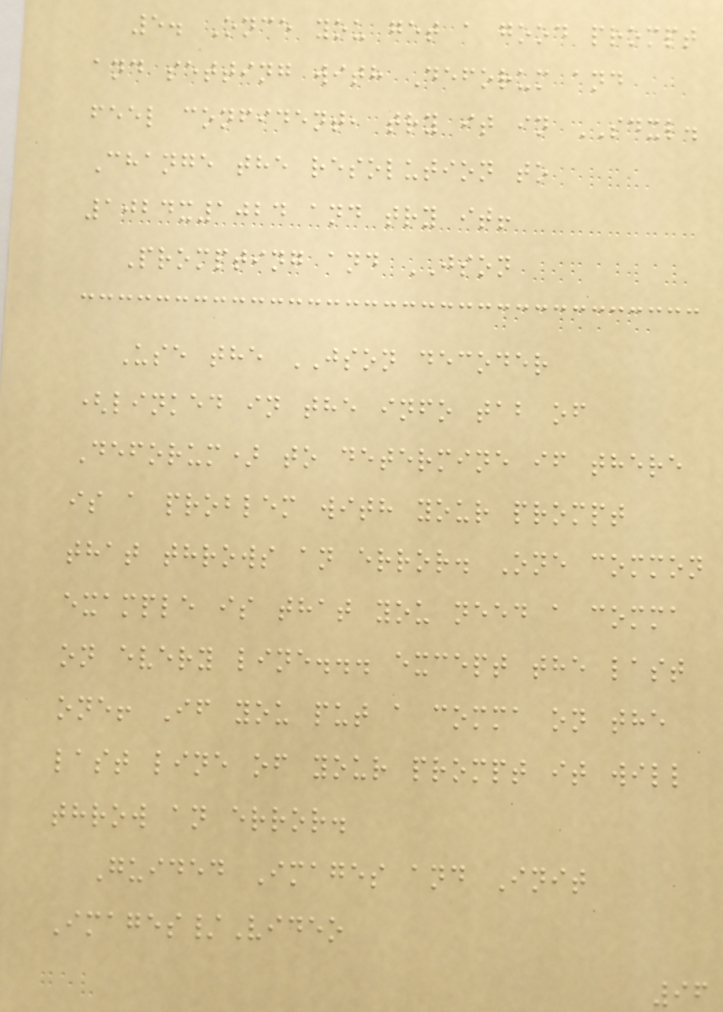5. Once you get a good prompt
and setting with Deforum and
feel confident, try it in SDXL.
Change the resolution to
1024x1024 and try it!
Prompting and JSON
Use the JSON decoder
(linked in the info tab of
Deforum) to determine if there
is a problem with your prompt
that throws an error. One common
example is that you need a comma
on every line... except the last
one! If you put a comma on the
last line of your prompt it will
throw an error.
Guided Images and Init
Images/Video
96
